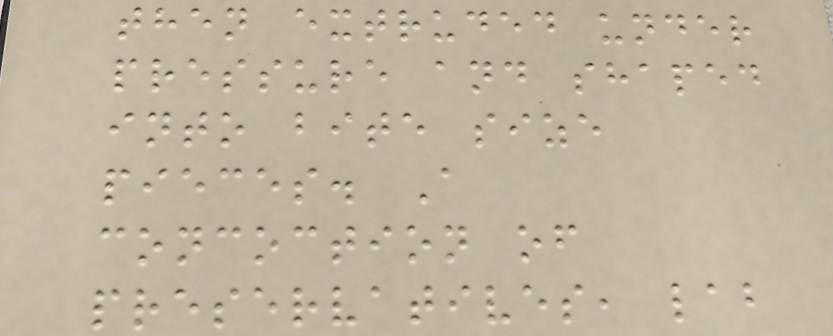then extruded under
pressure and shaped
into bite size
pieces. A
concoction of
preservatives, lab
